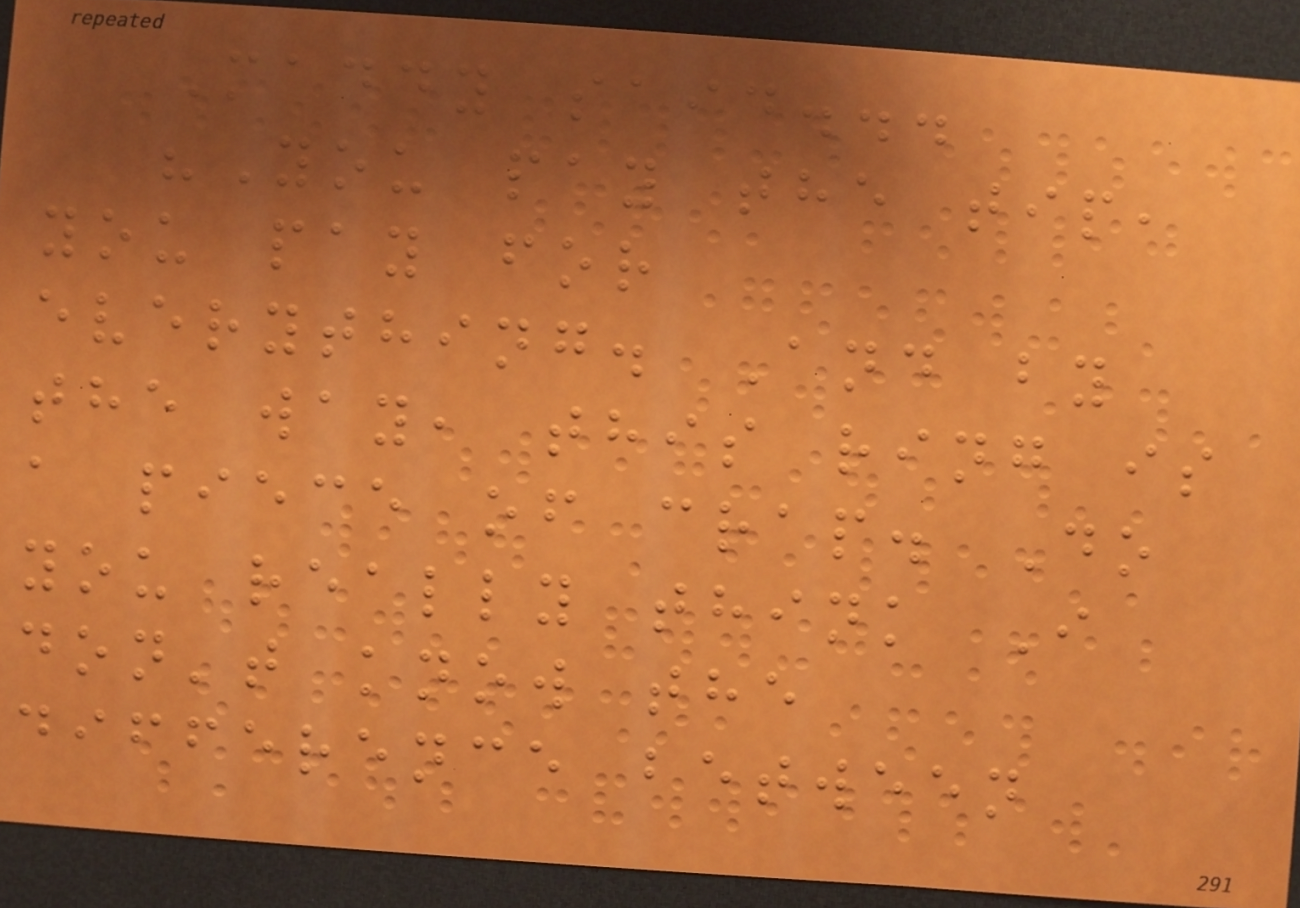Maddy said...
"You pay the tip,
you pay for
everything. And by
the way, this ring is
a piece of crap. Do
you really think I
don't know the
difference between
